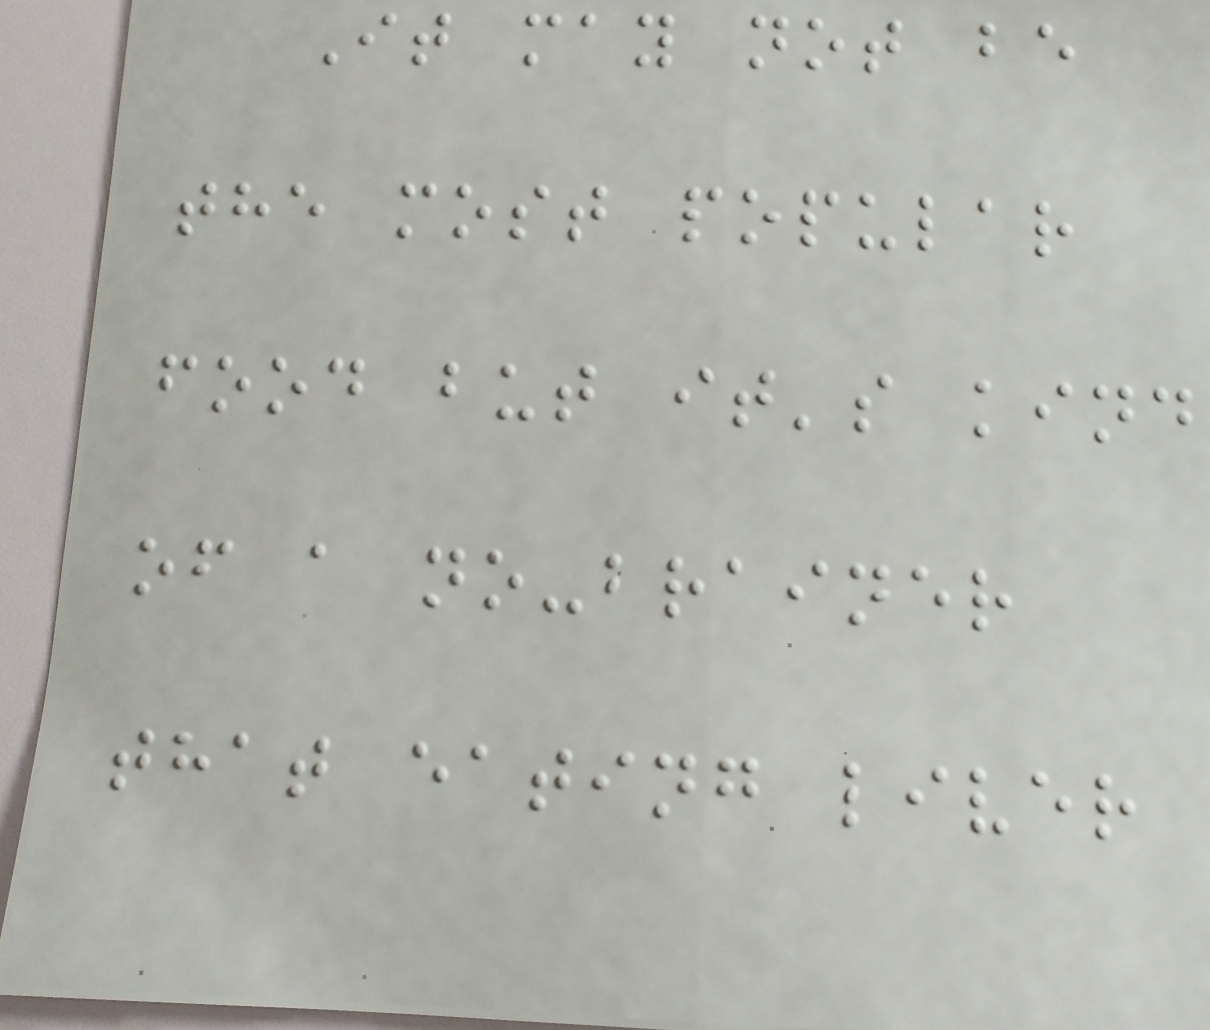It may not be
the most popular
food but it's kind
of a no-brainer
that eating liver
